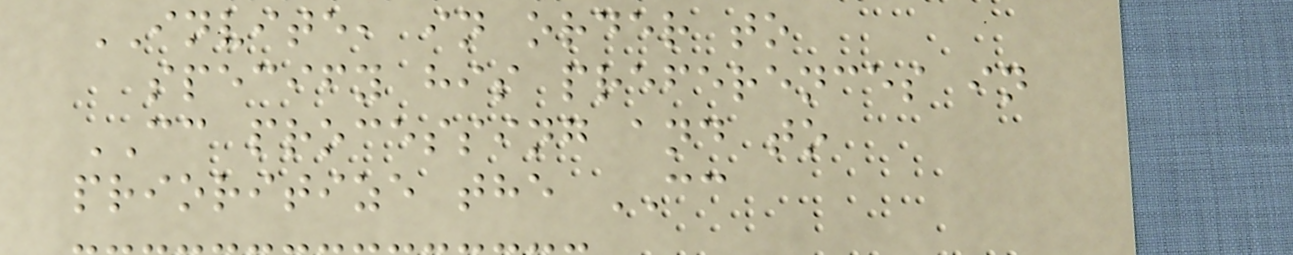INVITE, in order to
specify his preferences in
CC processing and to
prioritize the CC
